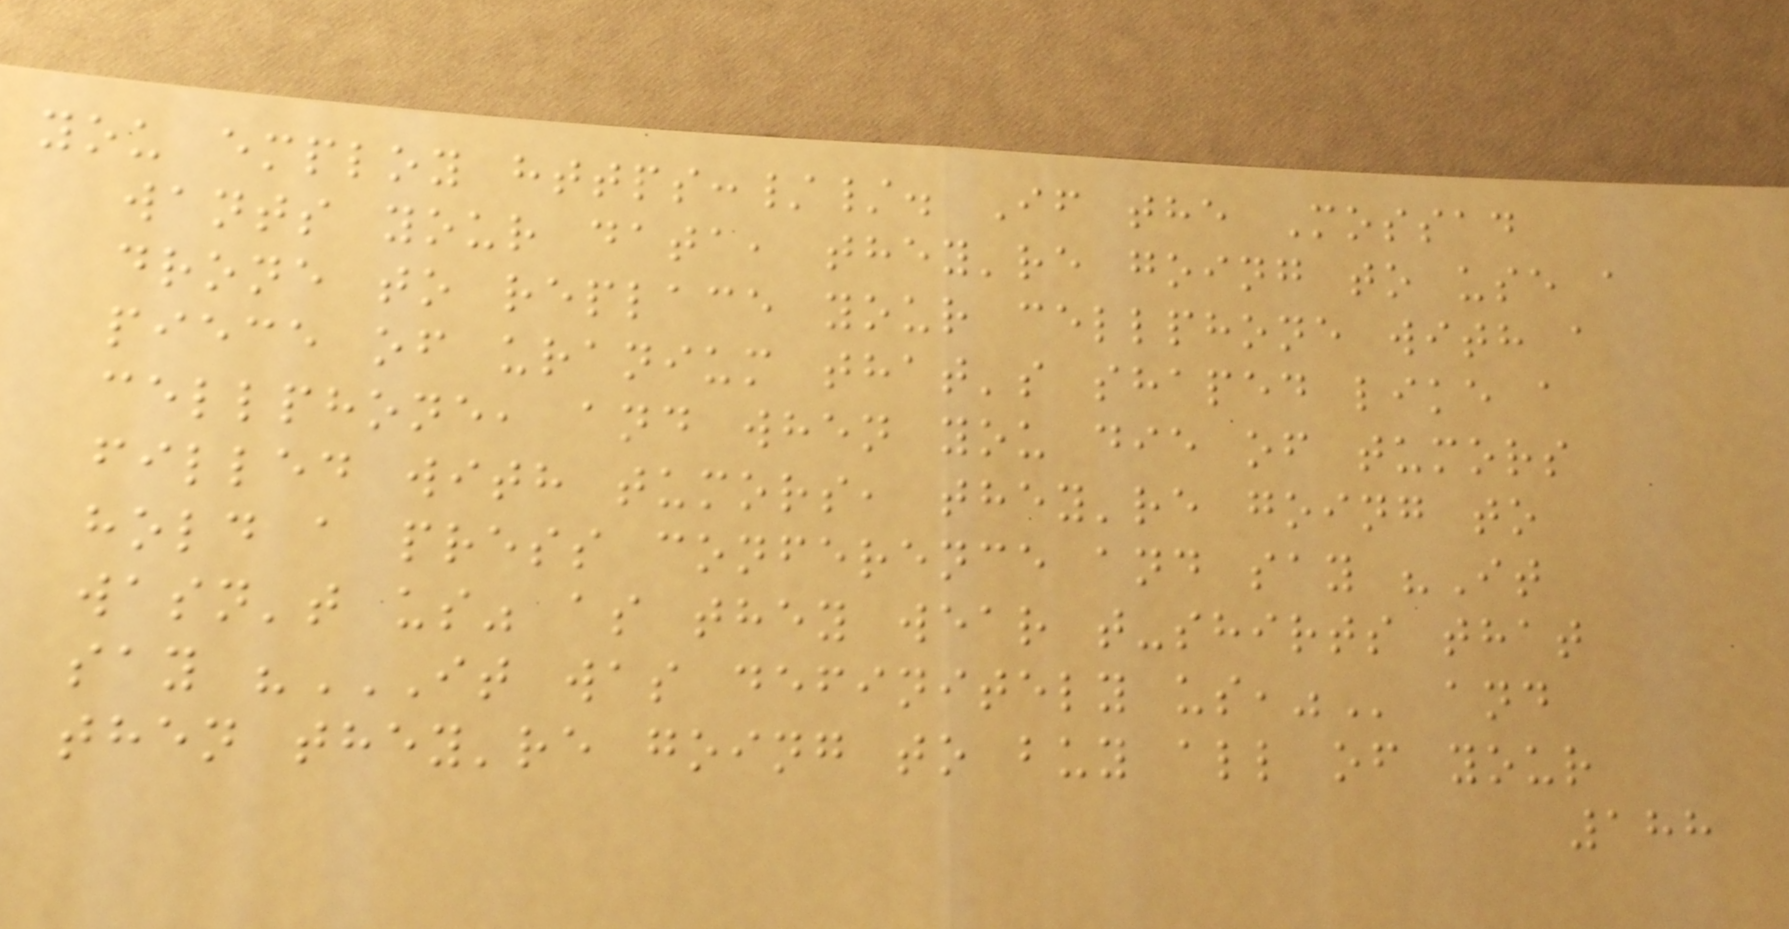you employ https://. If the Mossad
wants your data, they're going to use a
drone to replace your cellphone with a
piece of uranium that's shaped like a
cellphone, and when you die of tumors
filled with tumors, they're going to
hold a press conference and say "It
wasn't us" as they wear t-shirts that
say "IT WAS DEFINITELY US," and
then they're going to buy all of your
188
